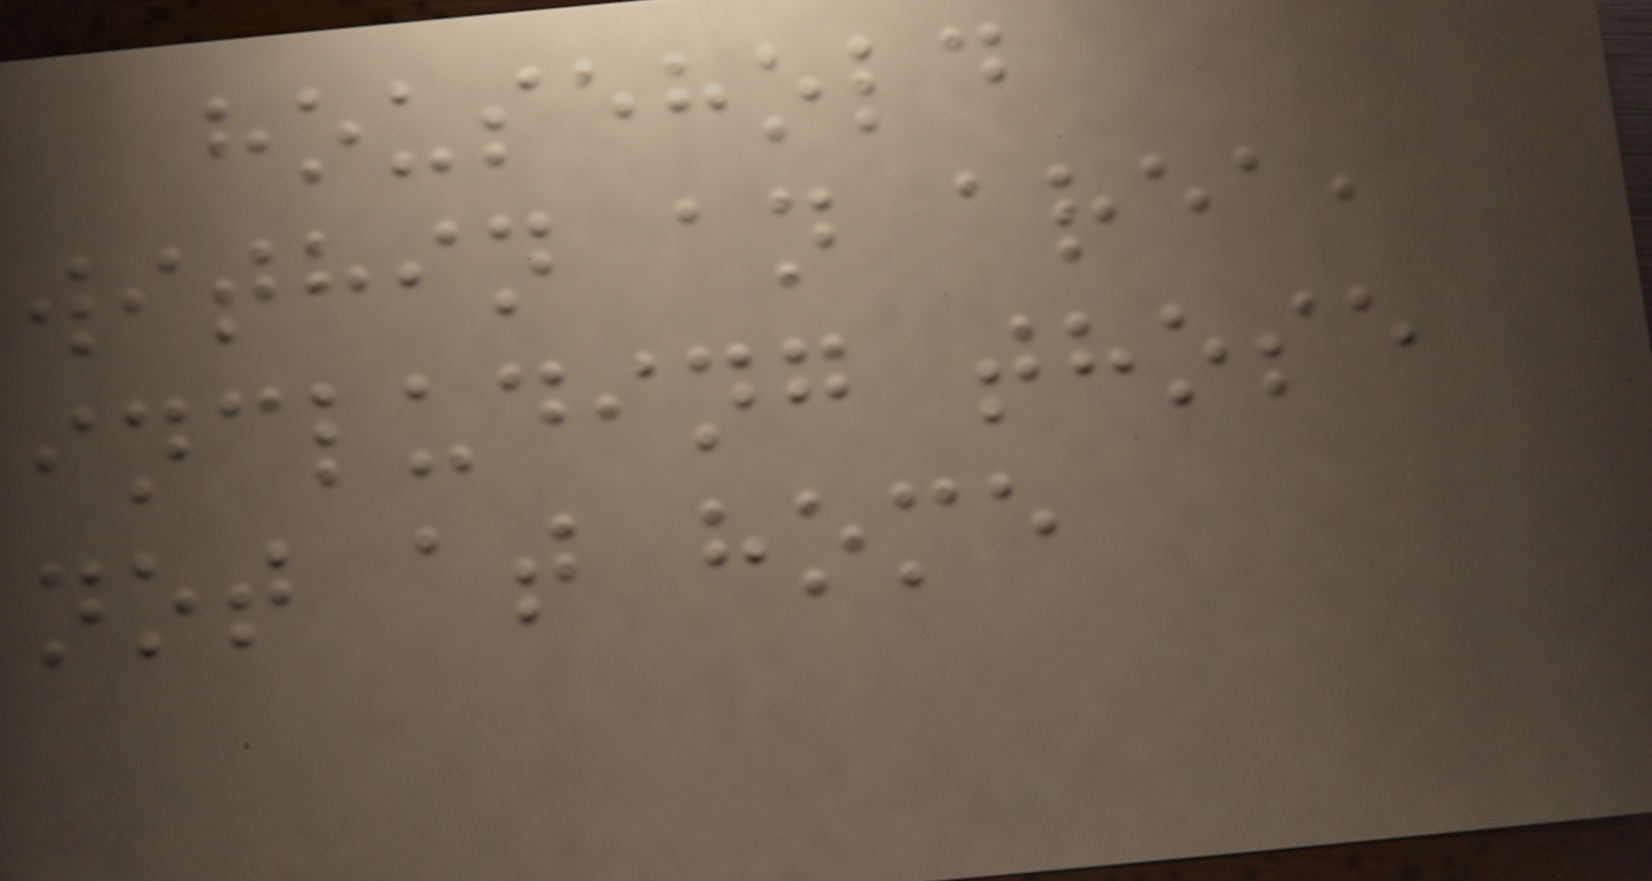household
within an area,
including those
not at home
